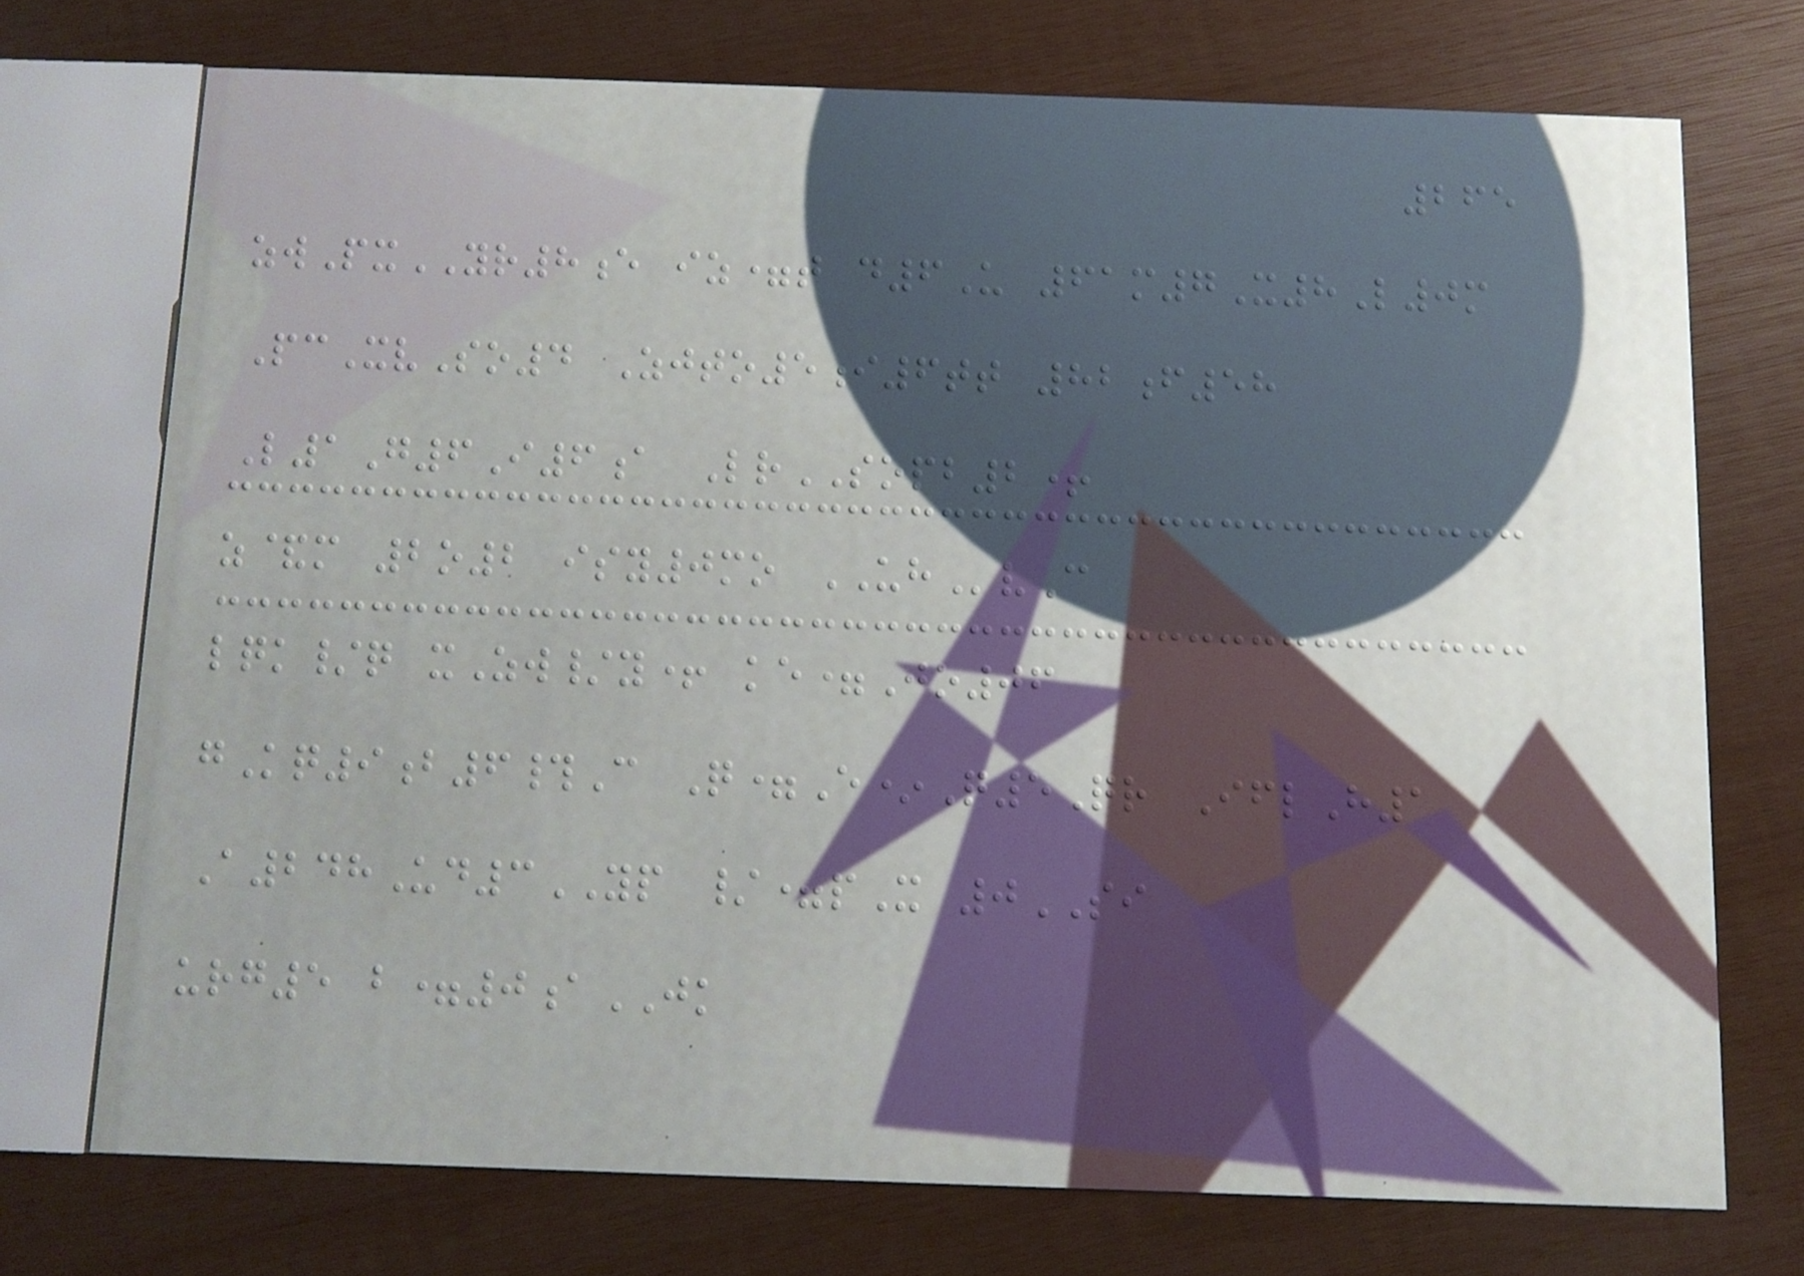265
zwPxYR8e iz=t d6U 61m7X8L0m
PcXvSo4 Zjto5i6tt 82f58
L1G6I6a LrSOPB2+
z&m 2o2 isy0mo UHvC
lqk/q xZw/y+ ke=Jo06
gKq9b6#C Q=E*Q5Qr IflH1
A248Ud3YP /=pX 0SI
urg5 b=0aJK
